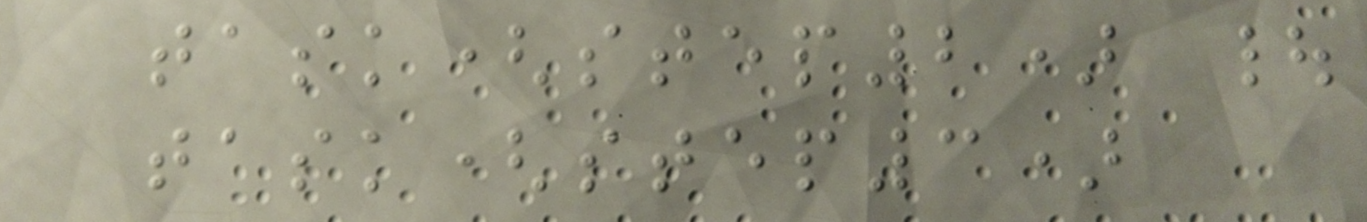task(step2) |
task(step3)
